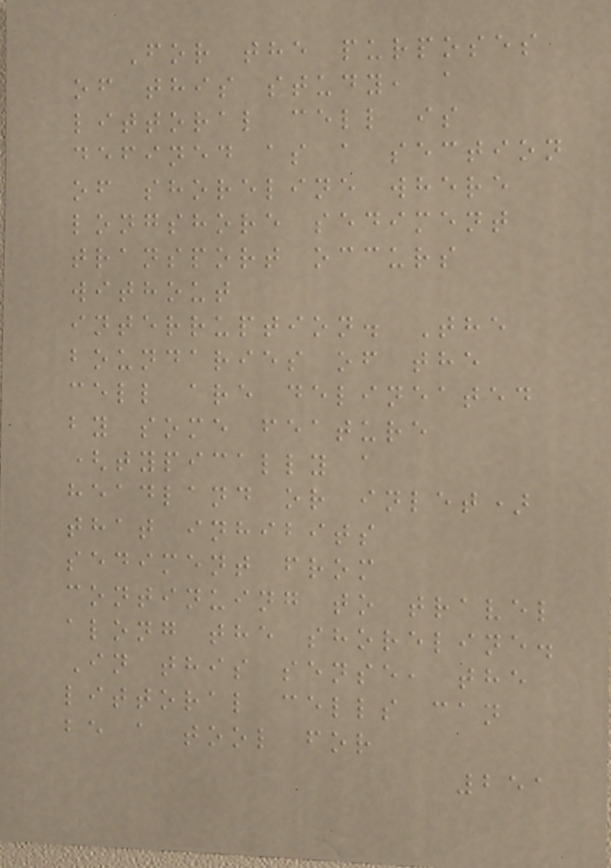For the purposes
of this study, a
littoral cell is
defined as a section
of shoreline where
longshore sediment
transport occurs
without
interruption. The
boundaries of the
cell are delineated
by some feature
(typically a
headland or inlet)
that inhibits
sediment from
continuing to travel
along the shoreline.
In this sense, the
littoral cells can
be a tool for
251
